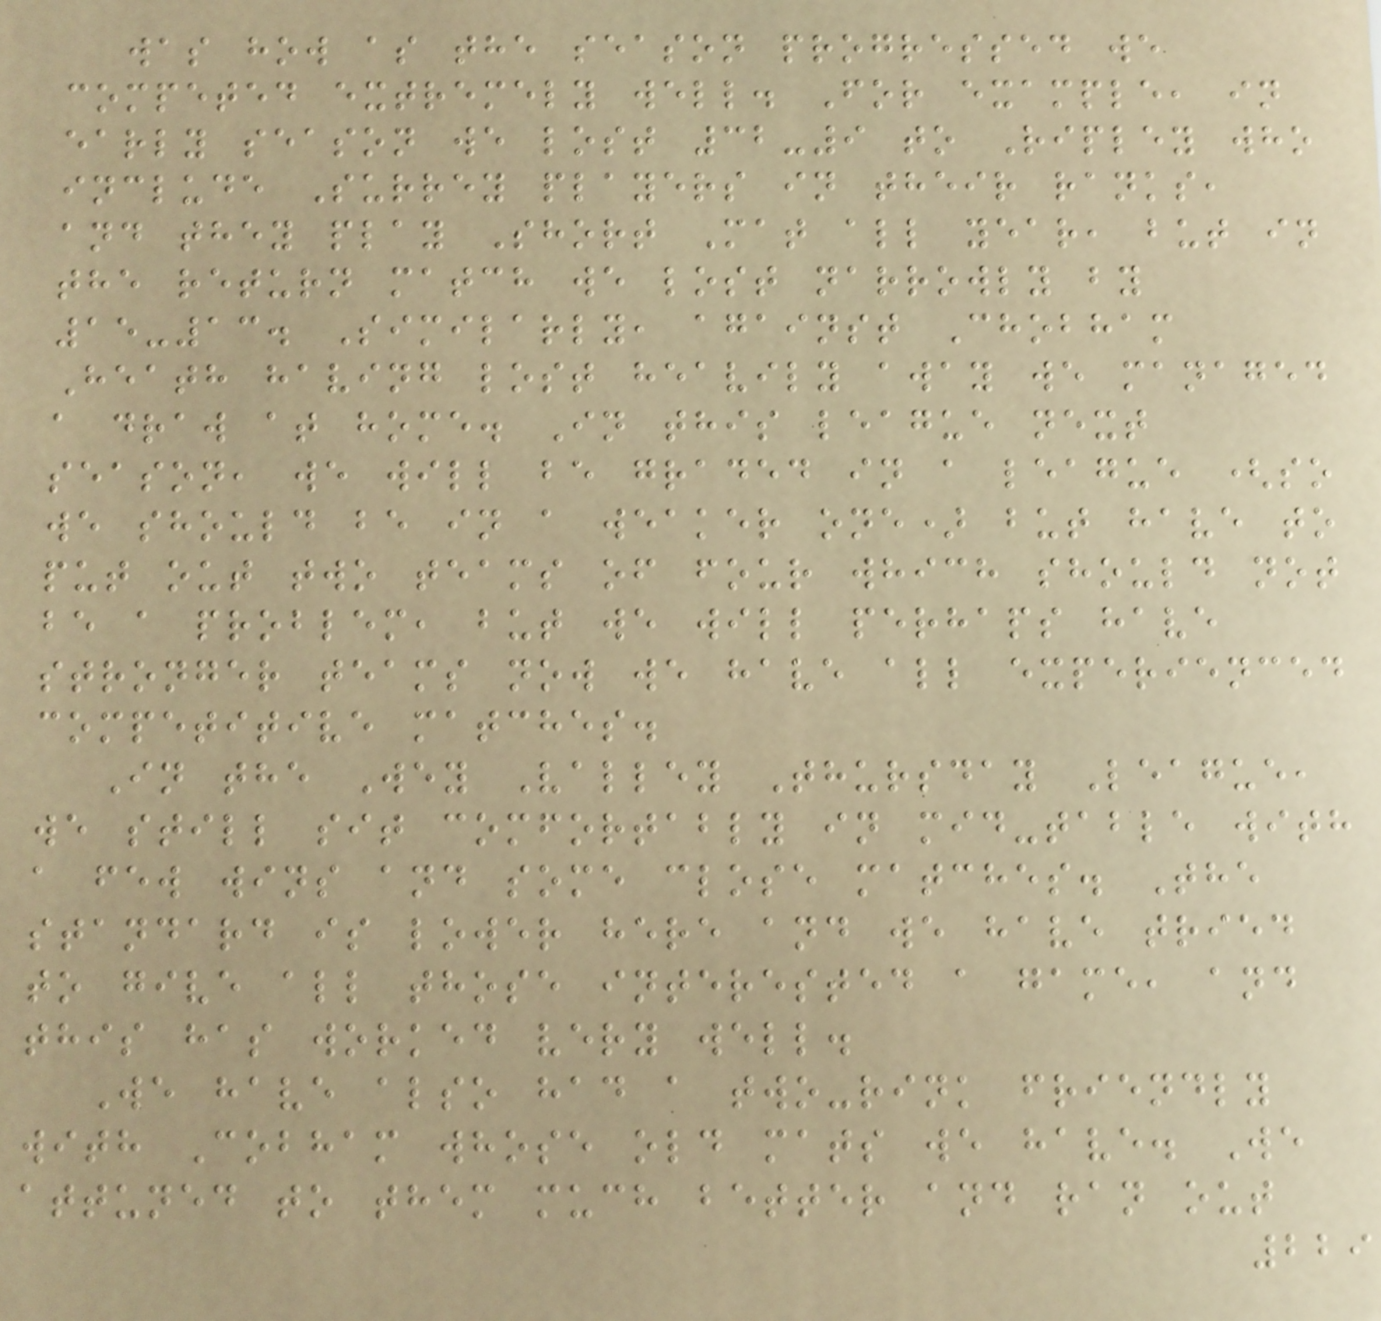was how as the season progressed we
competed extremely well. For example, in
early season we lost 32-9 to Ripley who
include Surrey players in their ranks,
and they play Short Mat all year, but in
the return match we lost narrowly by
15-13. Similarly, against Chobham
Heath having lost heavily away we managed
a draw at home. In this league next
season, we will be graded in a league (so
we should be in a weaker one) but have to
put out two teams of four which should not
be a problem, but we will perhaps have
stronger teams now we have all experienced
competitive matches.
In the Wey Valley Thursday League,
we still sit comfortably in mid-table with
a few wins and some close matches. The
standard is lower here and we have tried
to give all those interested a game, and
this has worked very well.
We have also had a two-rink friendly
with Cobham whose old mats we have. We
attuned to them much better and ran out
229
